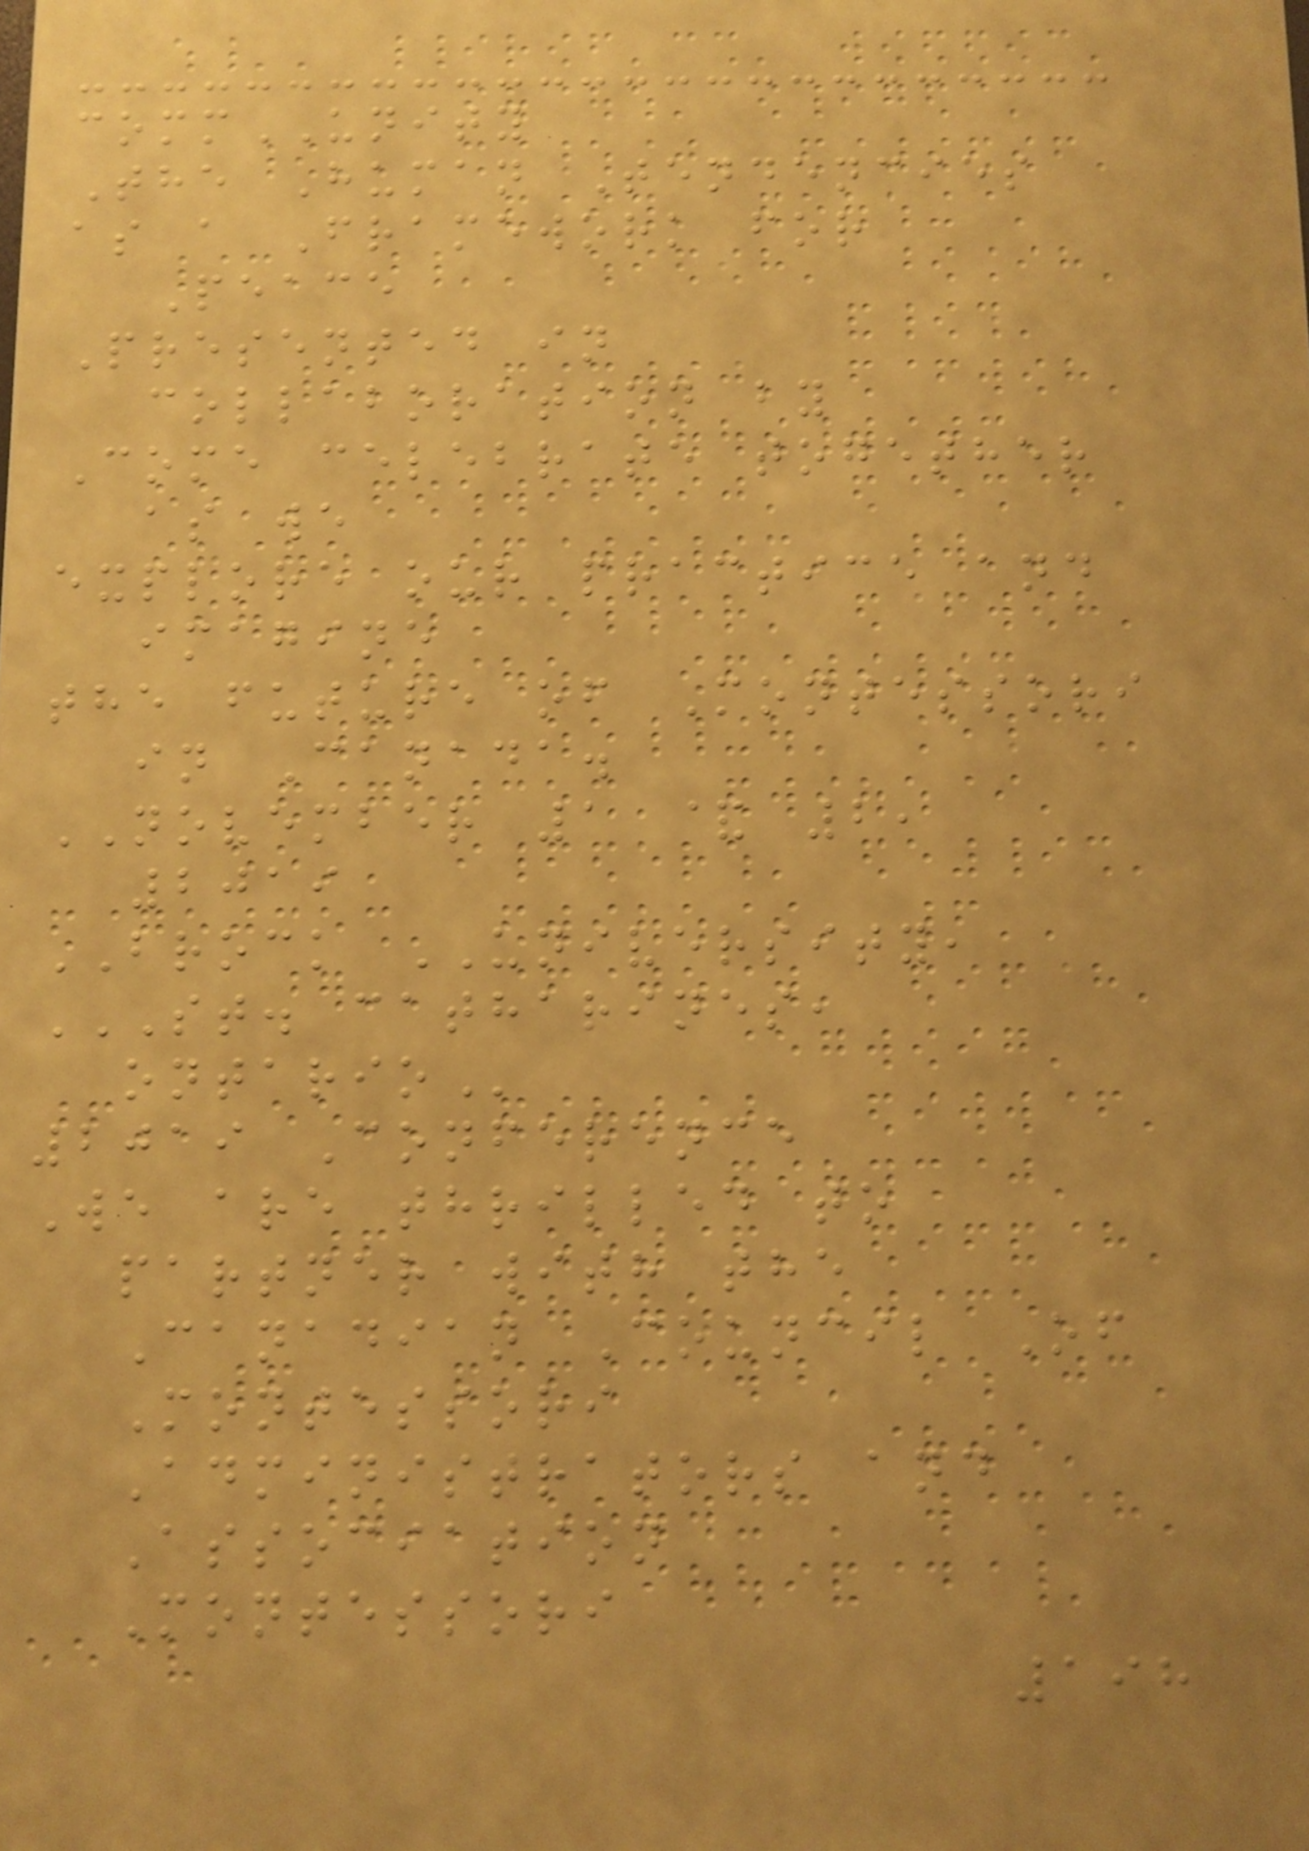commUNITY
The Human Tendencies
as a Framework for
Peace
Presented in
collaboration by
Come celebrate together
as we
explore our practice and
imagine
the future of Montessori
in Canada.
NOVEMBER 1 & 2,
2019
BROCK UNIVERSITY,
ST. CATHARINES,
ONTARIO
2019 Conference
We are thrilled to
partner with the
Canadian Council Of
Montessori
Administrators and
Association
Montessori
198
